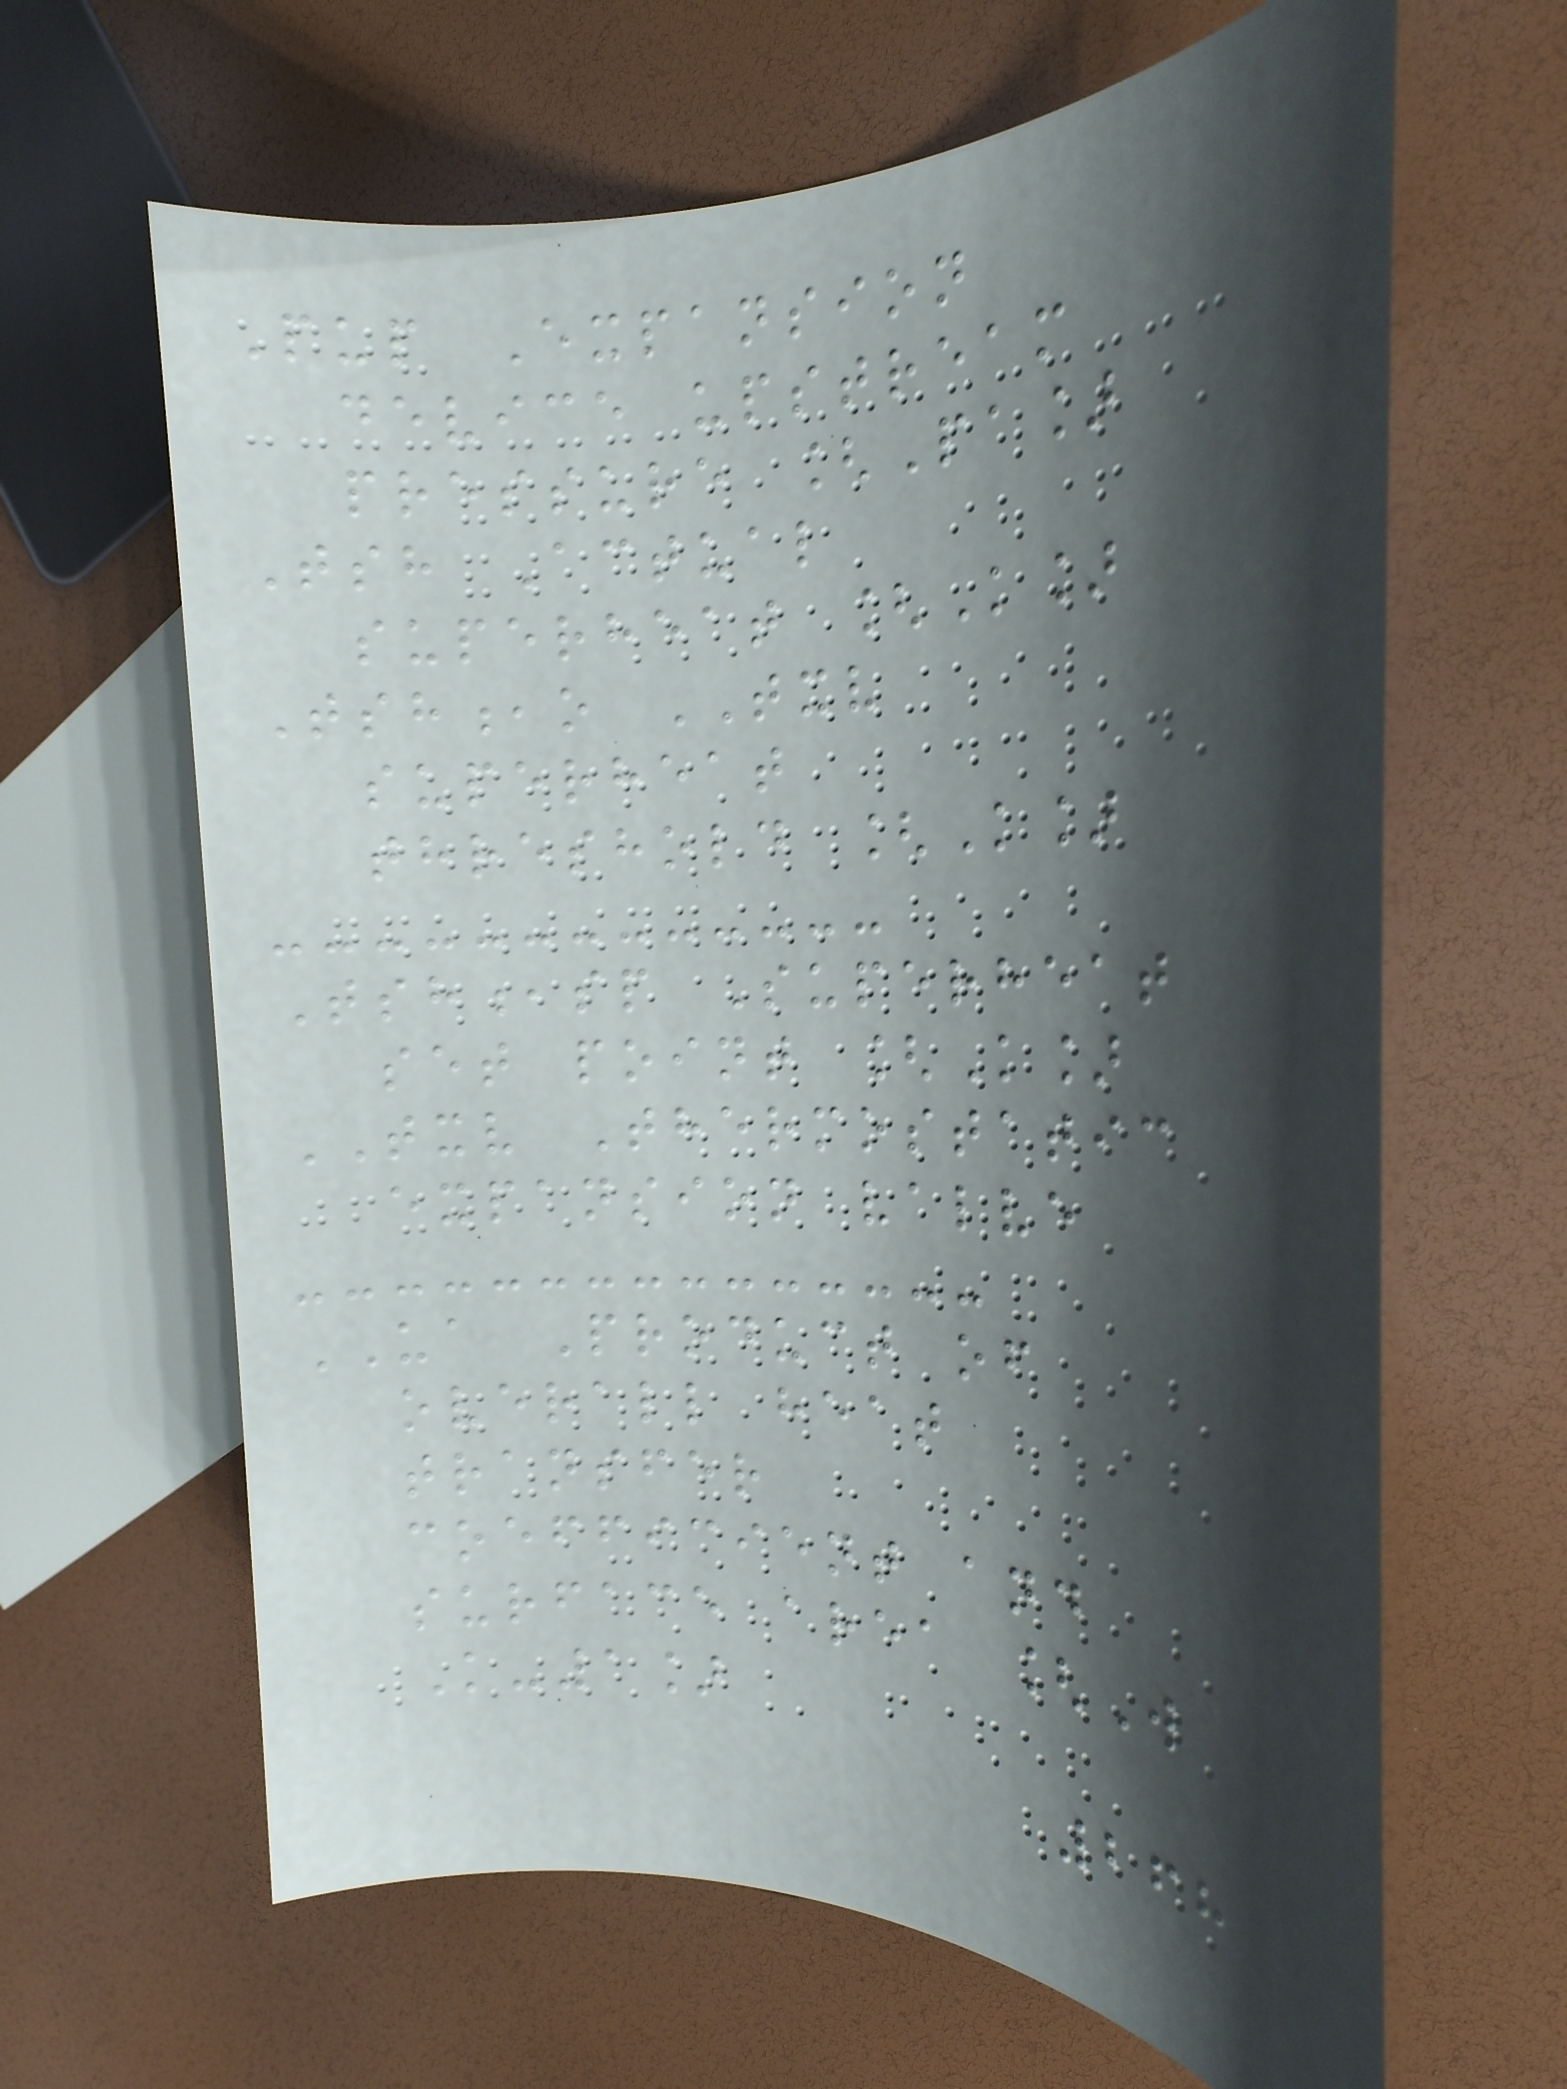Pup Expansion
device upstream
pressure [Pa]
Tsh Actual
superheat [K]
Tsh,o TXV
superheat
threshold [K]
Tsh,sp Superheat
set point [K]
TXV Thermostatic
expansion valve
UA Product of
overall heat
transfer
coefficient and
surface area [W
K-1]
268
